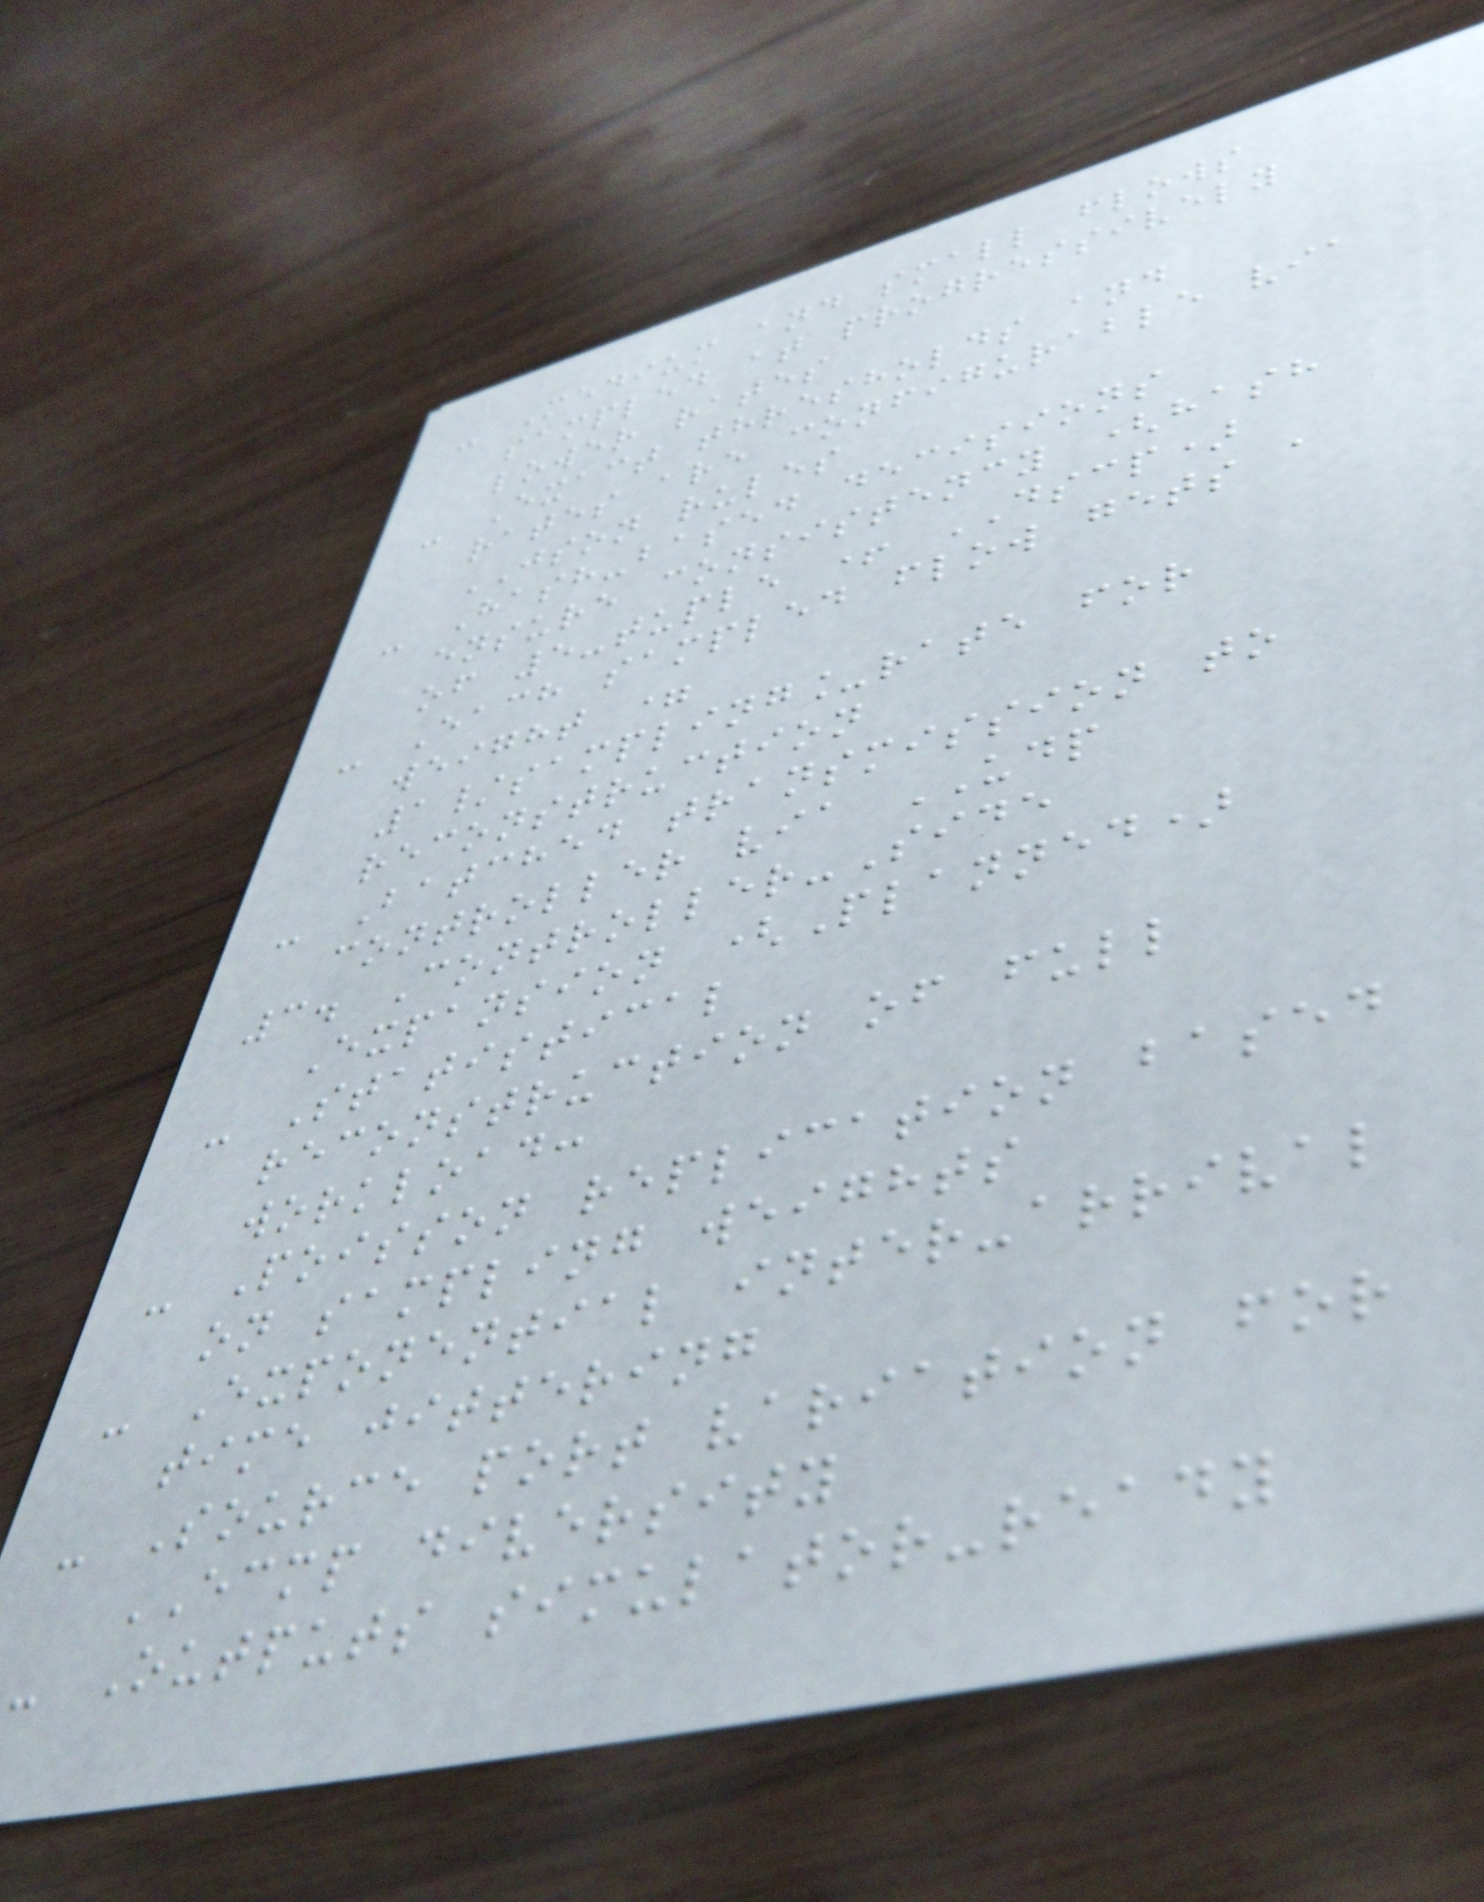- Medium and small flows
sampled at progressively
lower rates
- Exact thresholds and
rates are configurable via
JSON rules
- Hash-based decisions
ensure consistency (hash
of 5-tuple + DSCP)
- Each sampled flow gets a
weight =
1/sampling_rate for
reconstruction
- Batched transmission to
controller via UDP
3. Controller-Side
Expansion (Planned)
- Statistical
reconstruction of full
workload:
- Poisson replication based
on sampling weights
- Exponential inter-arrival
time jittering
- Source port variation for
ECMP diversity
- Outputs simulator-ready
